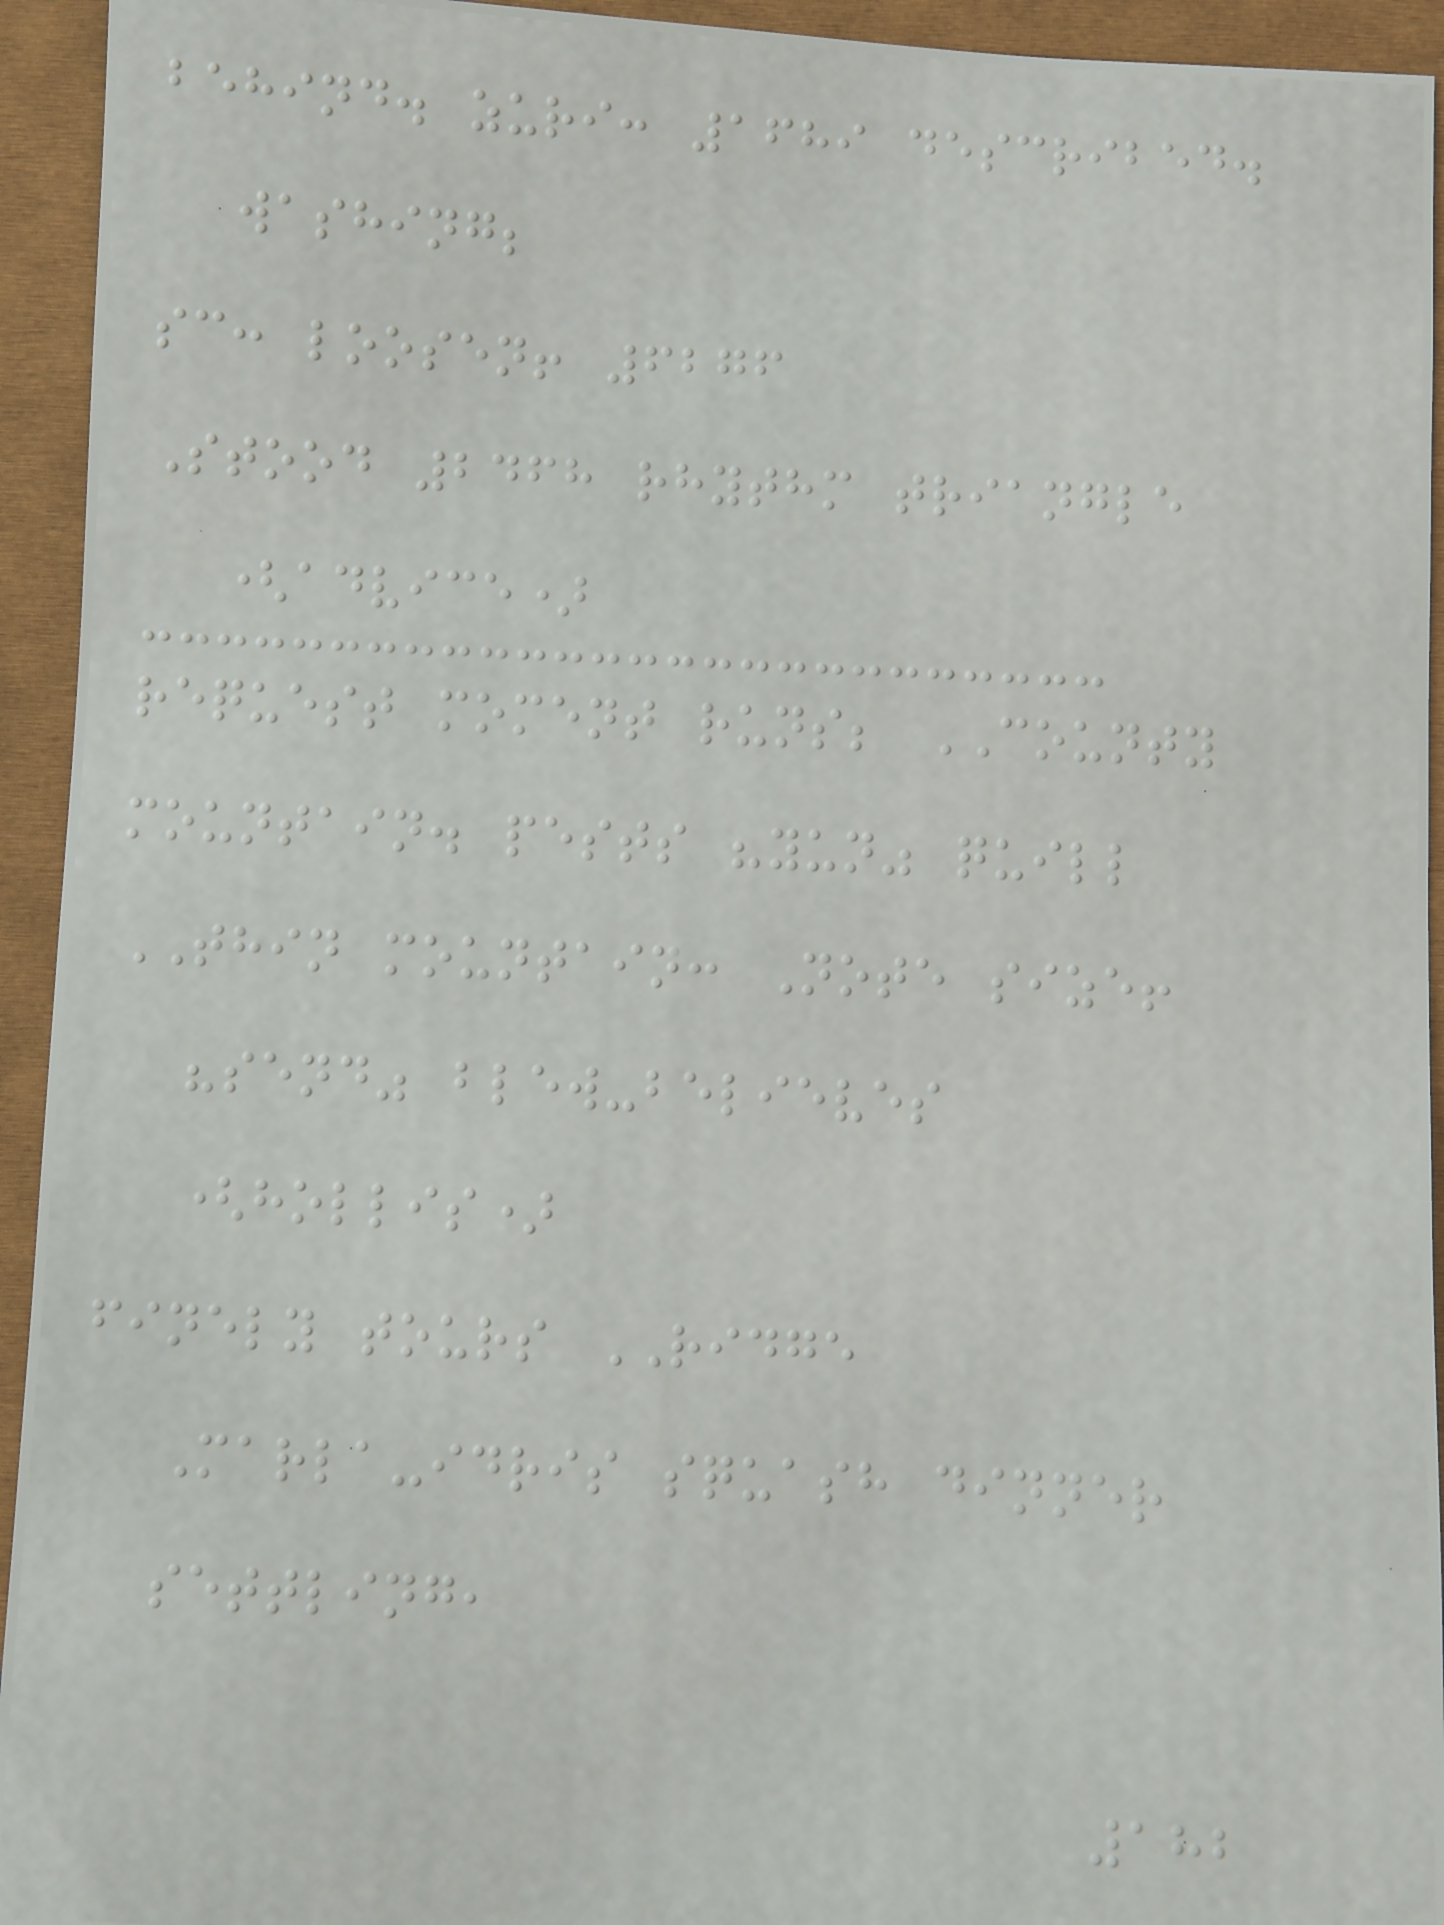behind. zuri: 1689 described.
washing;
sc: loosen! 6276
Stood 2468 rhythm triangle
(advice)
request moment runs; COUNTY
mountain. pests "yun" quill
THIN mountain: Note size!
"send" blew-believes
(hollis)
finely tours RIDGE
Marla-idris squash dinner
settling,
182
